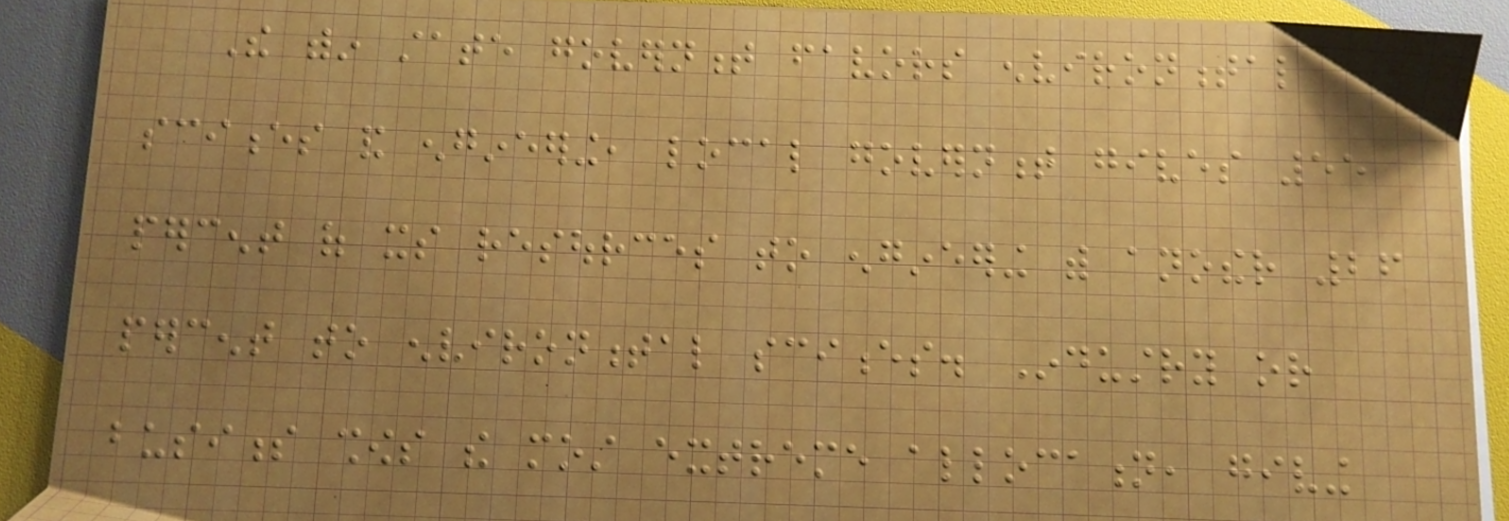The within state government favors environmental
sciences and engineering, local government gives 55
percent of its resources to engineering with another 26
percent to environmental sciences. Industry or
business shows the most extreme allocation, giving
